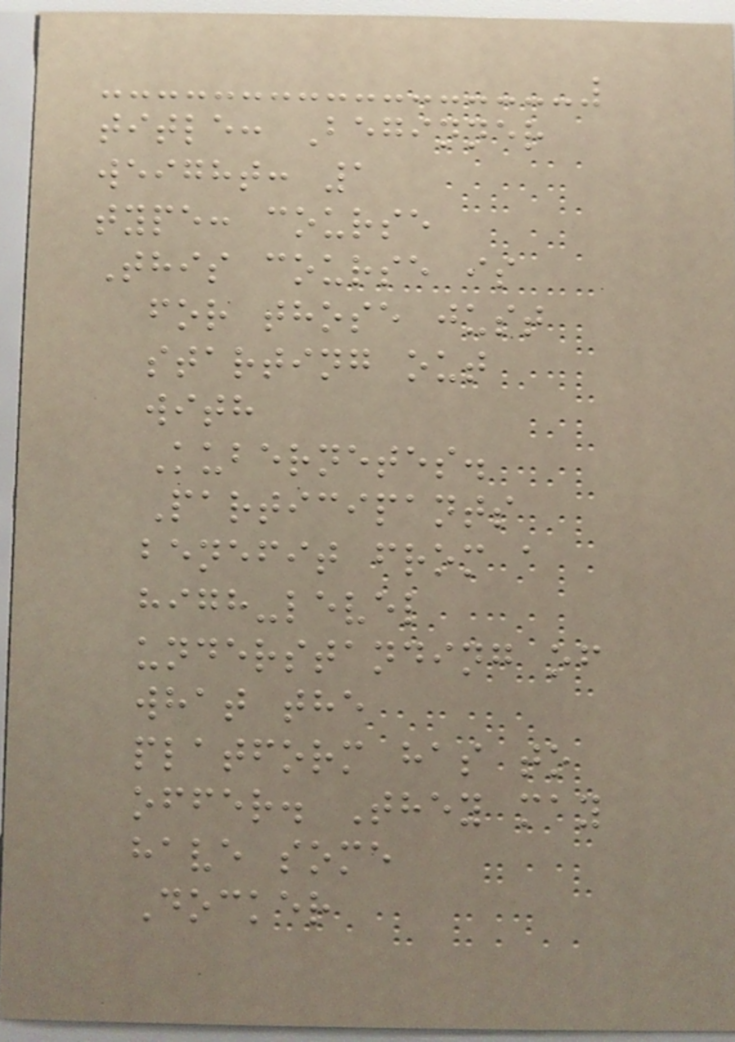title: Beginner
weight: 1
type: course
This course is
for those just
starting out
with
Kubernetes.
Participants
benefit from a
high-level
understanding of
what the
platform has to
offer. They may
have some
Docker
